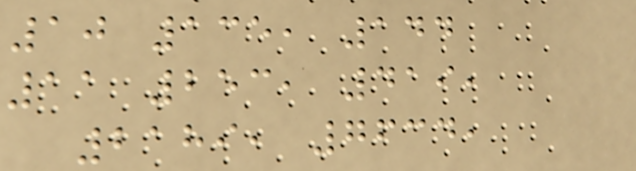10 135, 144
11 253, 419,
2189, 7634,
